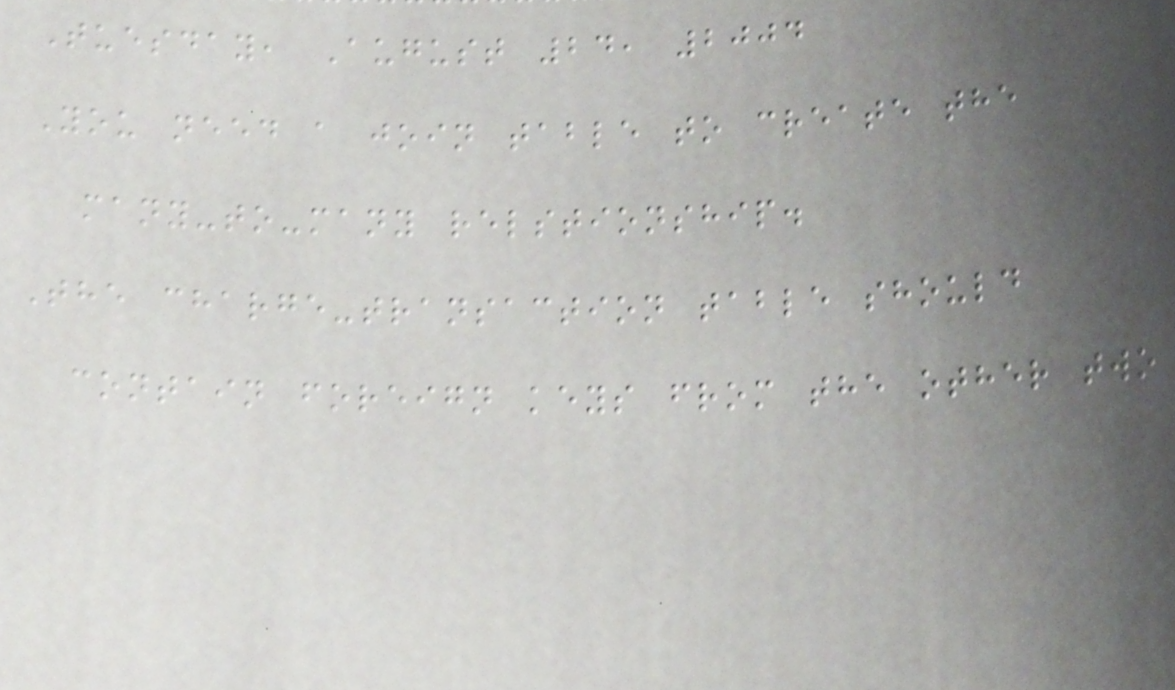Tuesday, August 24, 2004
You need a join table to create the
many-to-many relstionship.
The charge-transaction table should
contain foreign keys from the other two
